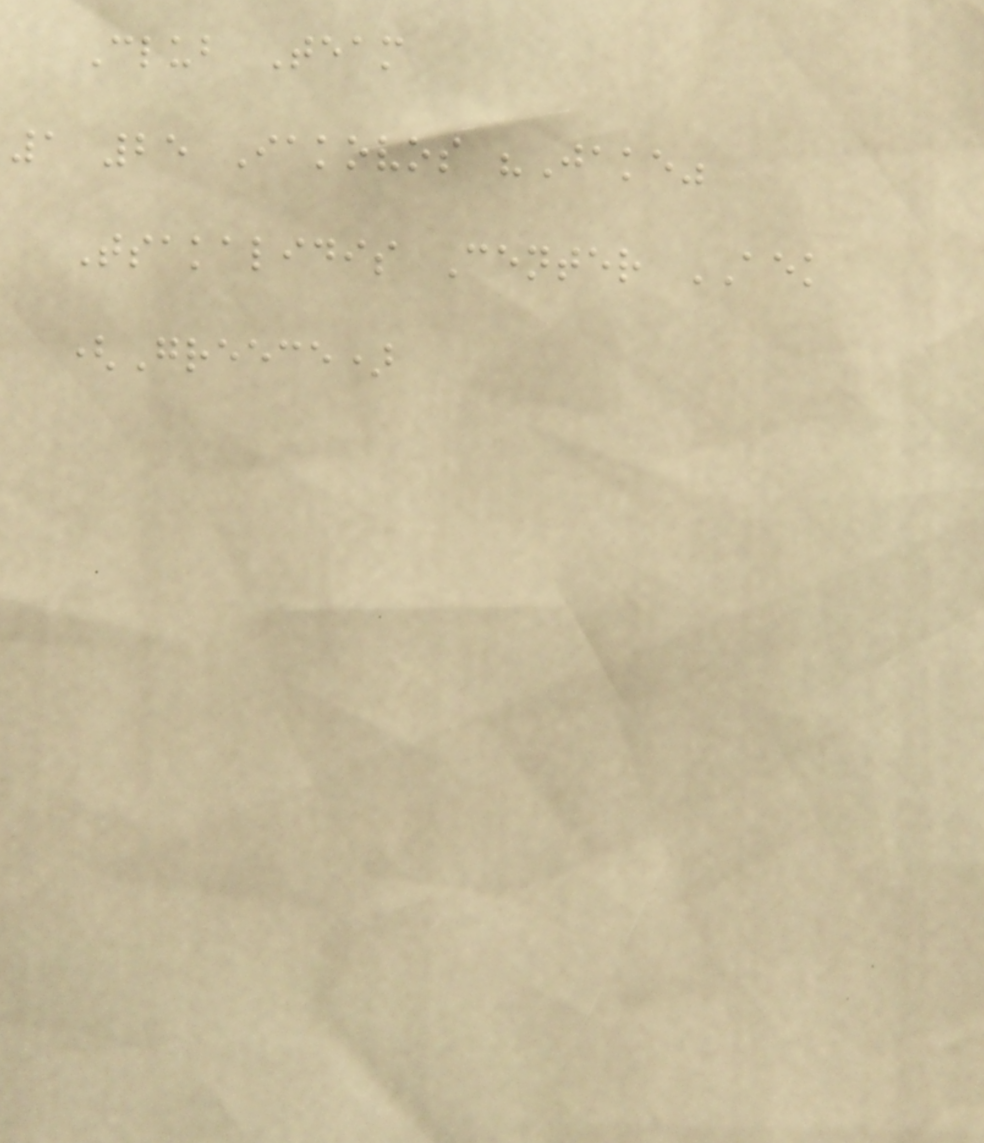Club Team
1 25 Iakovos "Jake"
Tsakalidis Center AEK
(Greece)
